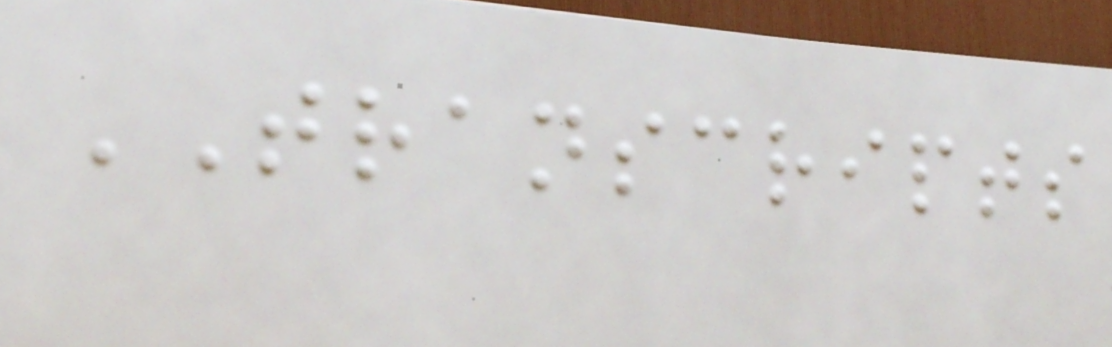TRANSCRIPTS
